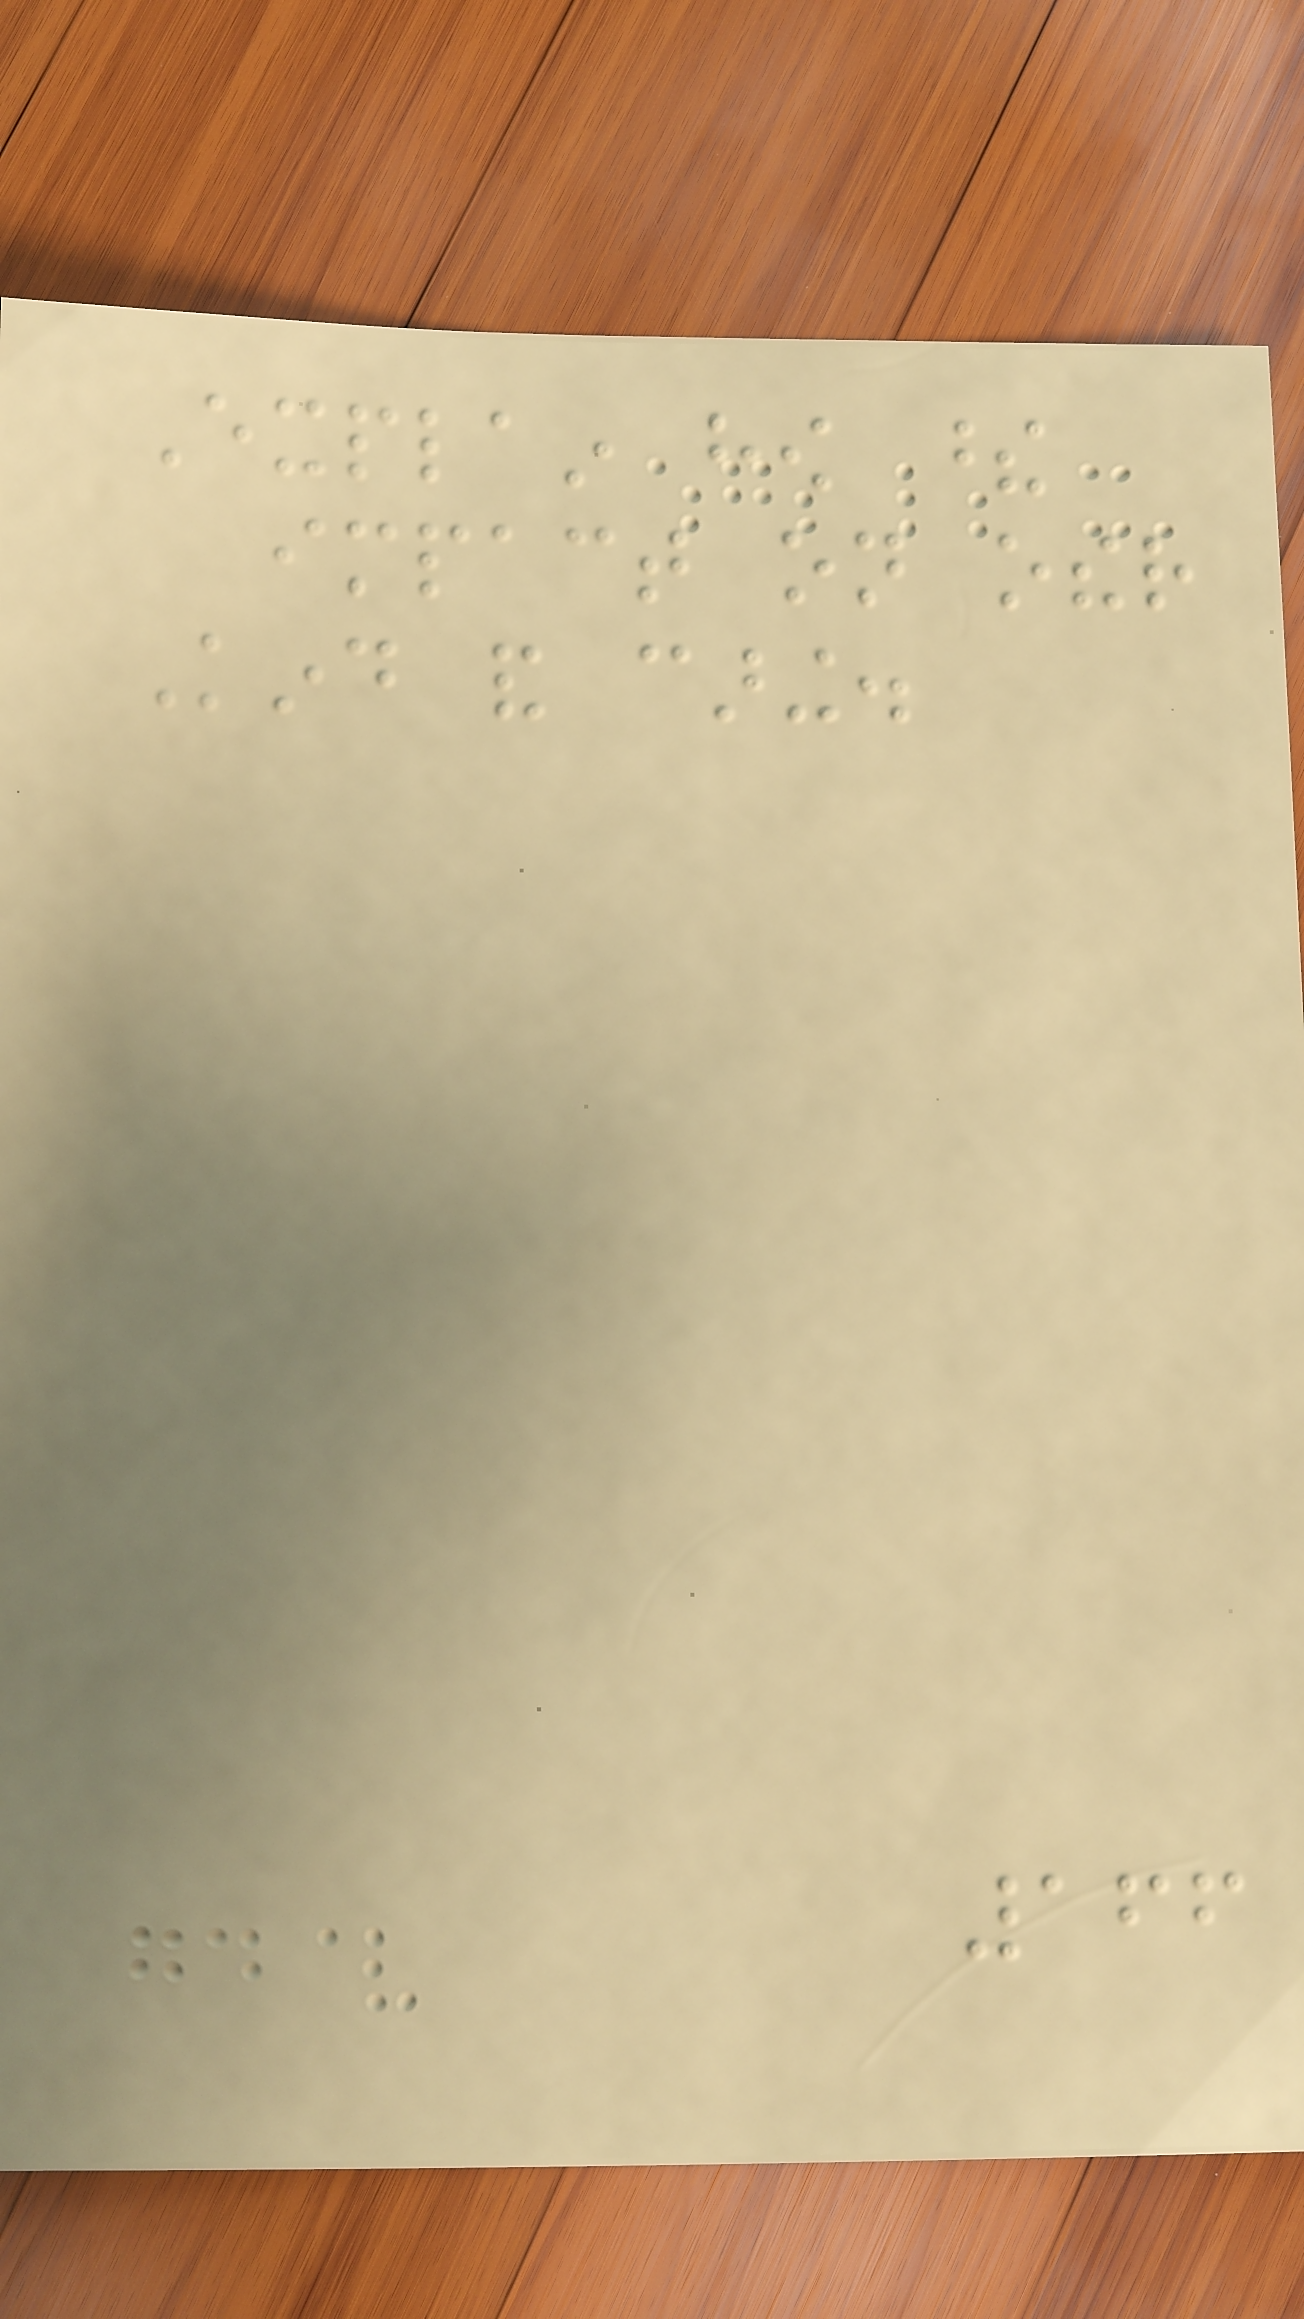Explain how these
impact on other
Kind and caring.
166
